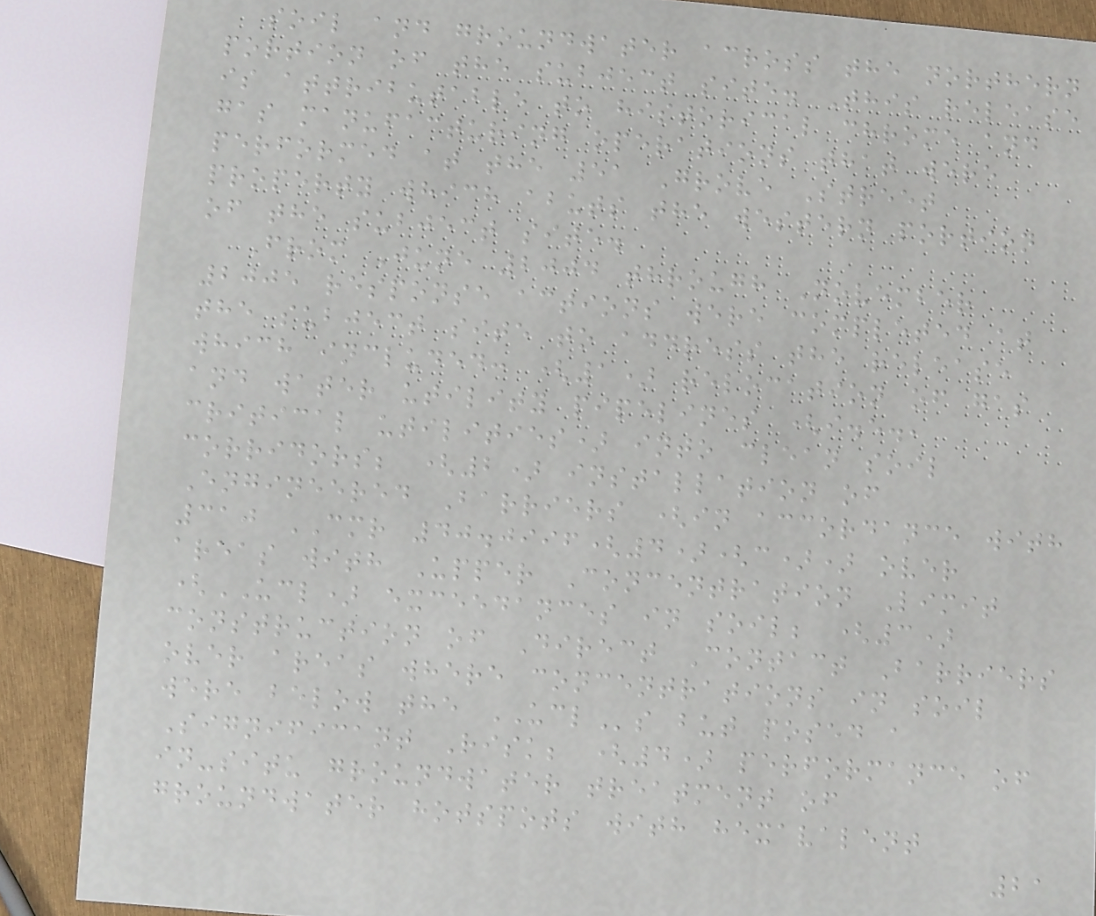soil and groundwater across the northern
portion of the subject site. This release
is attributable to historical chrome and
gas manufacturing operations that were
performed at the 51 Grove Street
property which abuts the western portion
of the subject site.
From June 2004 through November
2005 response actions were completed at
the subject site to address the release
which included: (1) relocation of gas
and water utility pipelines (i.e.,
critical utilities) into clean soil
corridors; (2) installation of
Engineered Barriers (in accordance with
310 CMR 40.0996(4)(c)) over
areas with Upper Concentration Limit
(UCL) exceedances in soil; (3)
construction of Direct Contact Barriers
over areas where concentrations in soil
were below the UCLs but posed a
Significant Risk; (4) performance of
in-situ groundwater treatment of
groundwater hotspots with hexavalent
21
